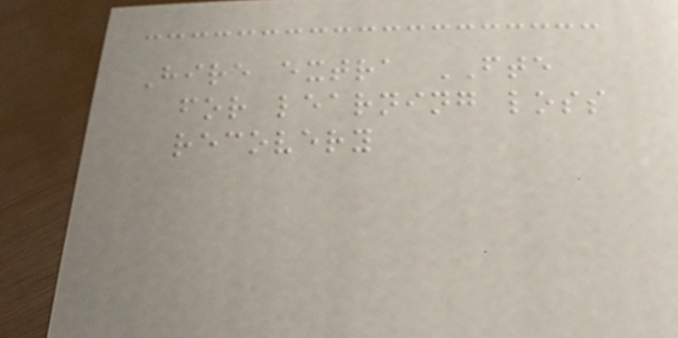Hire extra FTE
for learning loss
recovery
